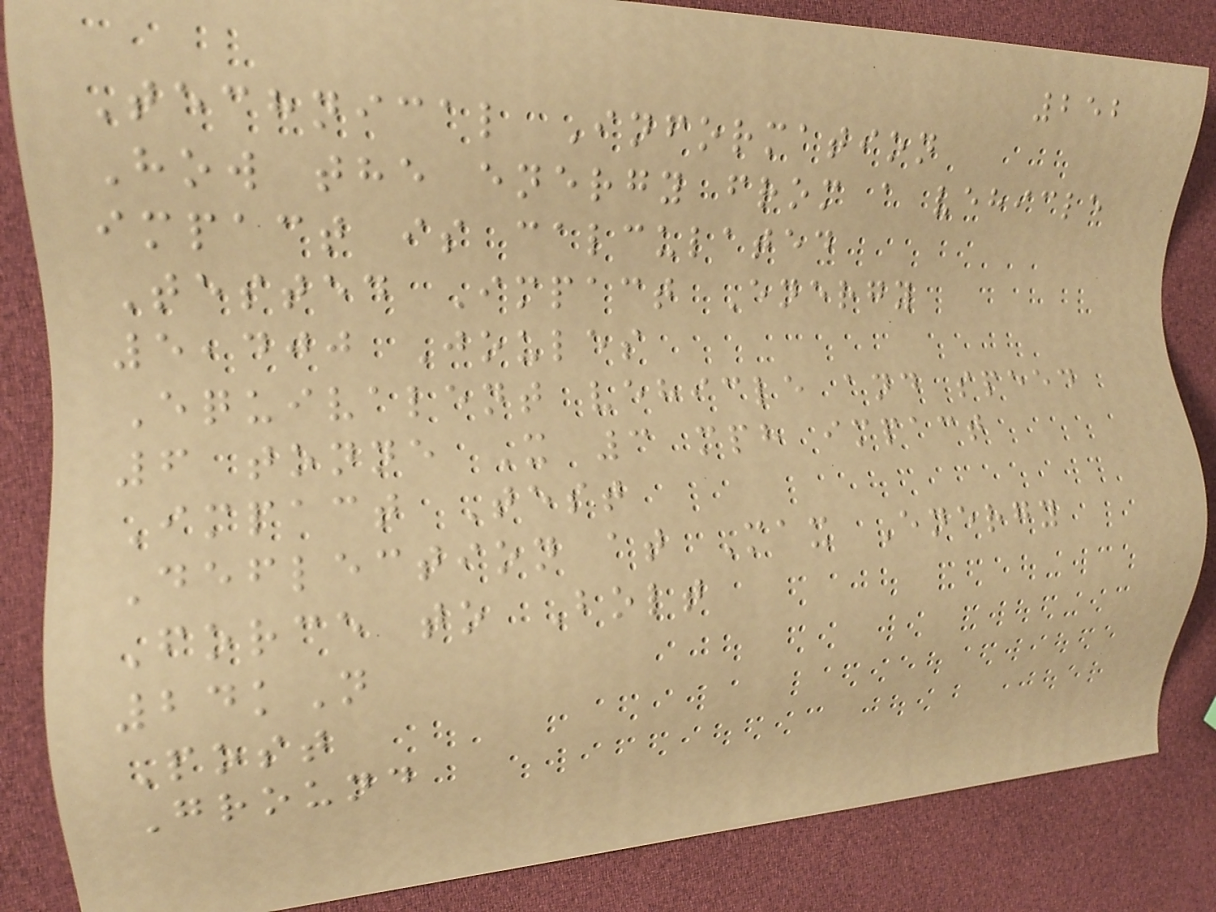252
Technical Information
How the energy from a vehicle
impact is calculated
Tested Impact Energy
5,400 Joules
Equivalent vehicle and speed
6 tonne X 3 mph impact
Impact Test
Deflection at Max Energy
Force to Bolt
24kN
Post
Ground
